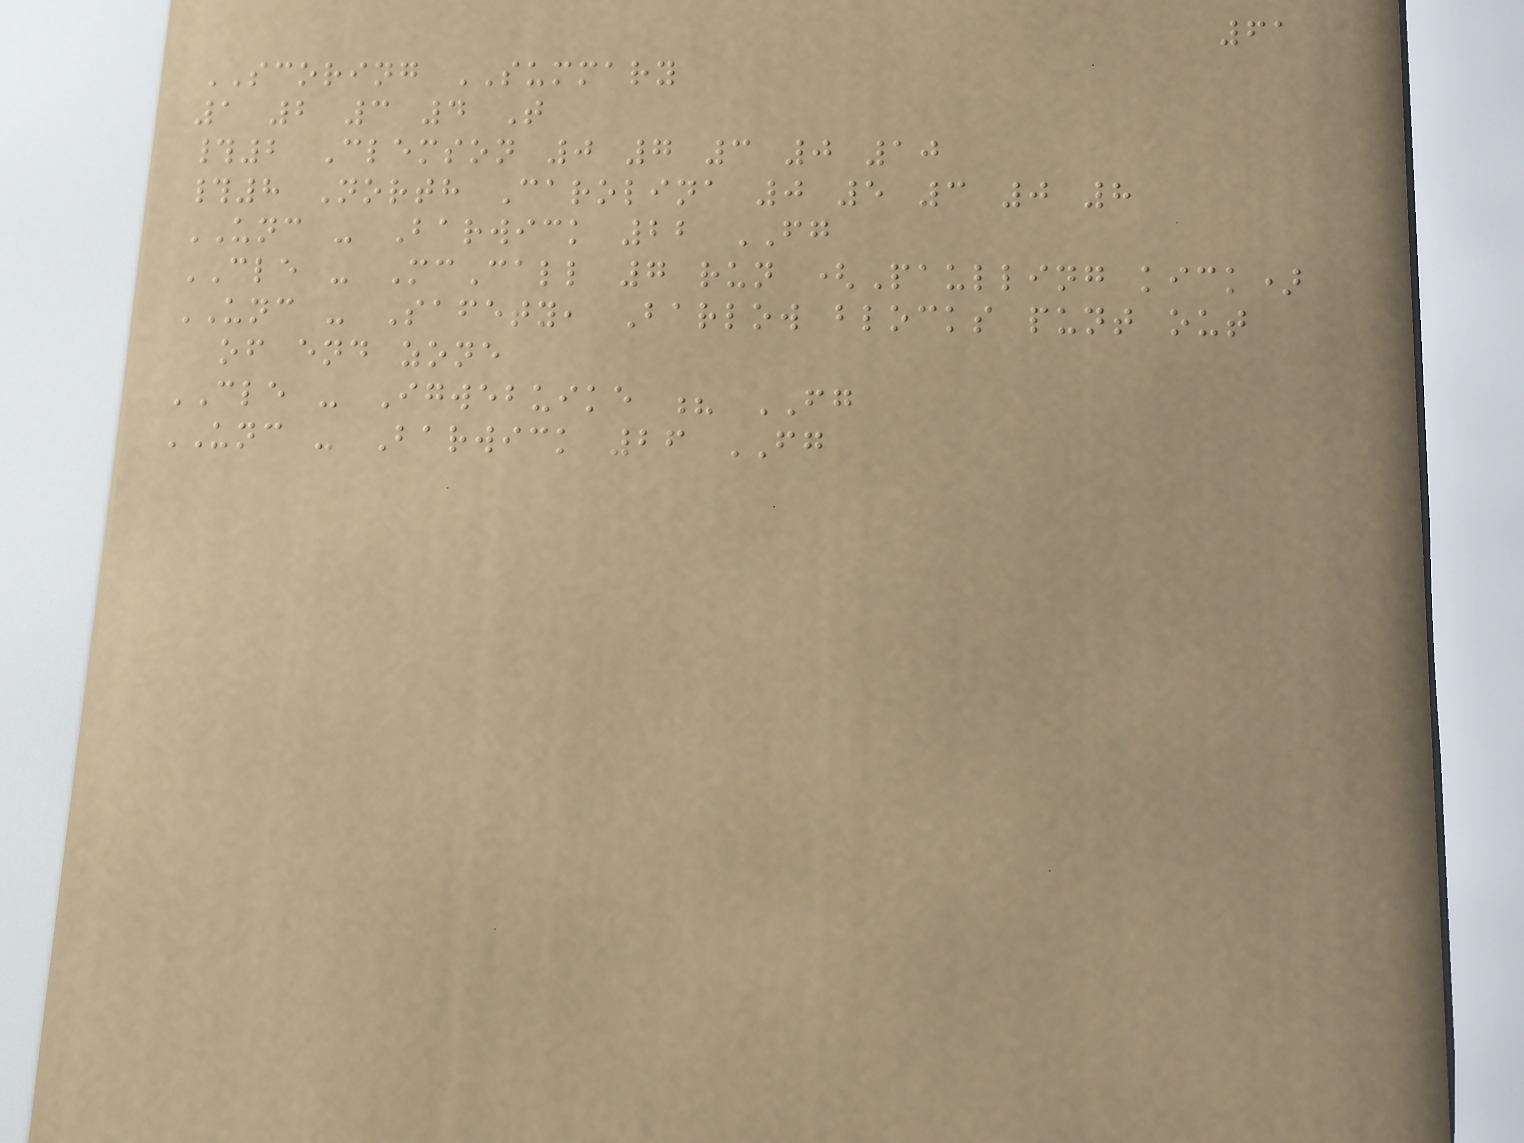61
SCORING SUMMARY
1 2 3 4 T
#2 Clemson 0 7 3 0 10
#8 North Carolina 0 5 3 0 8
UNC - Barwick 22 FG
CLE - McCall 7 run (Paulling kick)
UNC - Safety, Barlow blocks punt out
of end zone
CLE - Igwebuike ? FG
UNC - Barwick 26 FG
